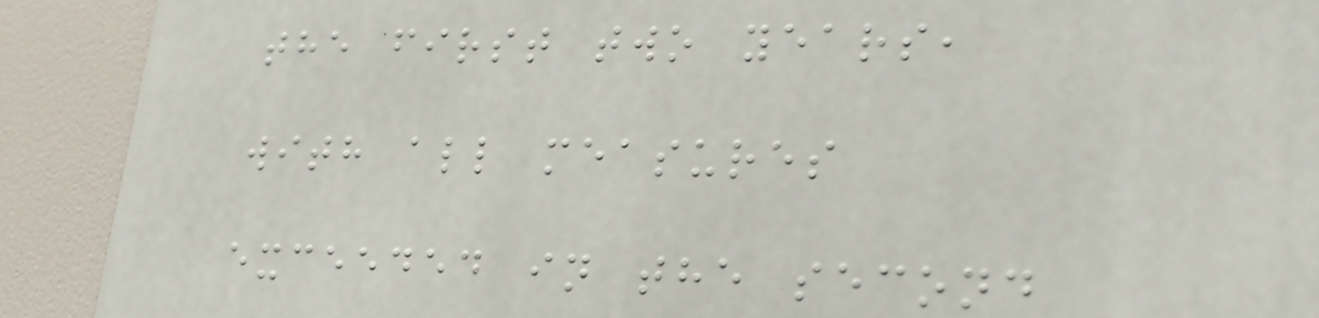the first two years,
with all measures
exceeded in the second
